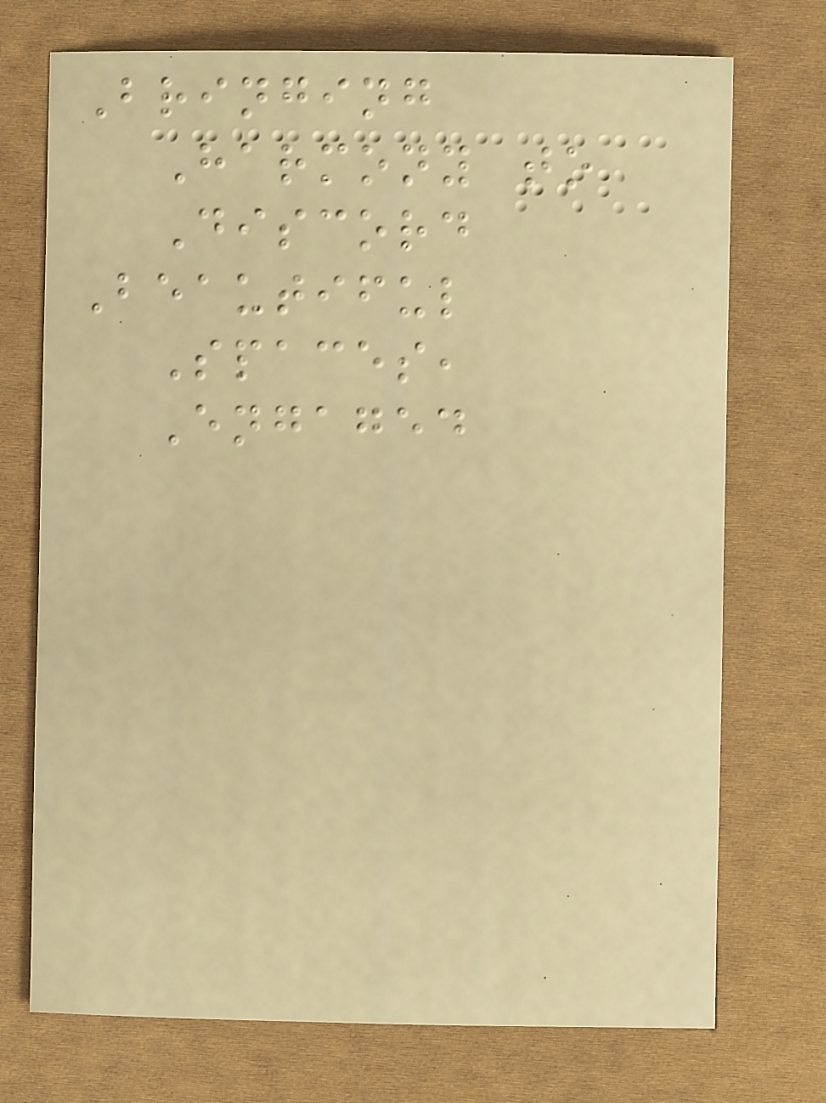Bringing
Harmony to
Discord
Beautiful
Spaces,
Engaged
